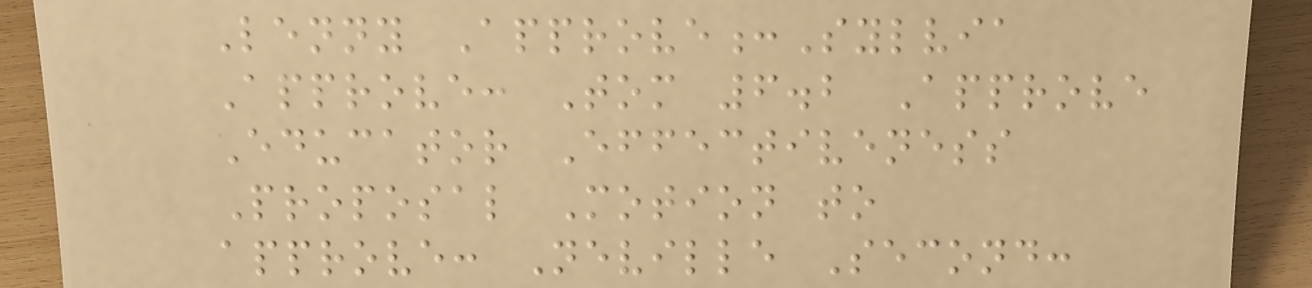Lenny Approve:Sylvia
Approve: Tom 6.2 Approve
Educator Effectiveness
Proposal Motion to
approve: Neville Second:
